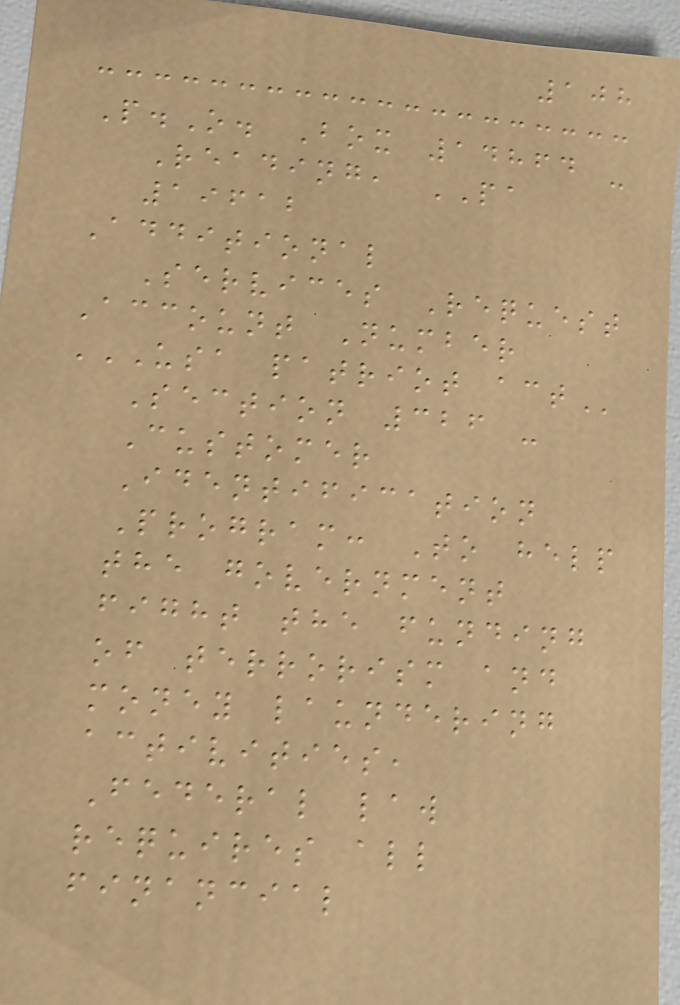108
P.O. Box 14864 -
Reading, PA
19612
Additional
Services Request
Account Number
USA PATRIOT ACT
Section 326 -
Customer
Identification
Program: To help
the government
fight the funding
of terrorism and
money laundering
activities,
Federal law
requires all
financial
